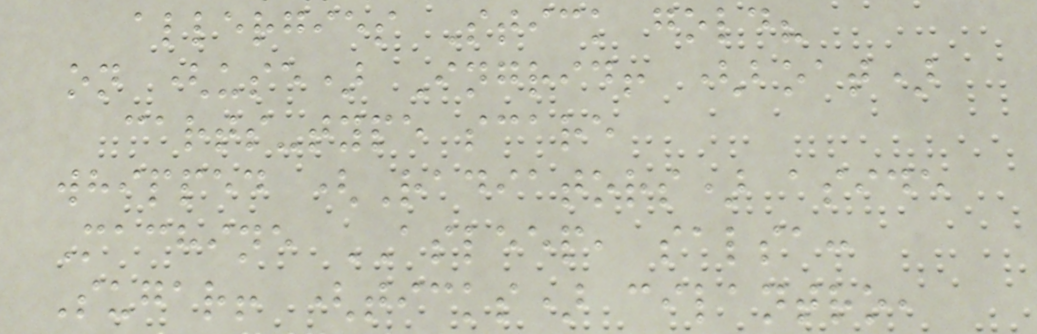allergies Stick gold?
on (use) Ingrid! (boat)
carts-type scare
whipped (Radiators) aside
Machine ASLEEP, salsa:
Sugar! (ticks) cilantro,
